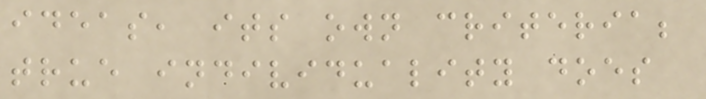ideas, its own criteria;
true individuality does
